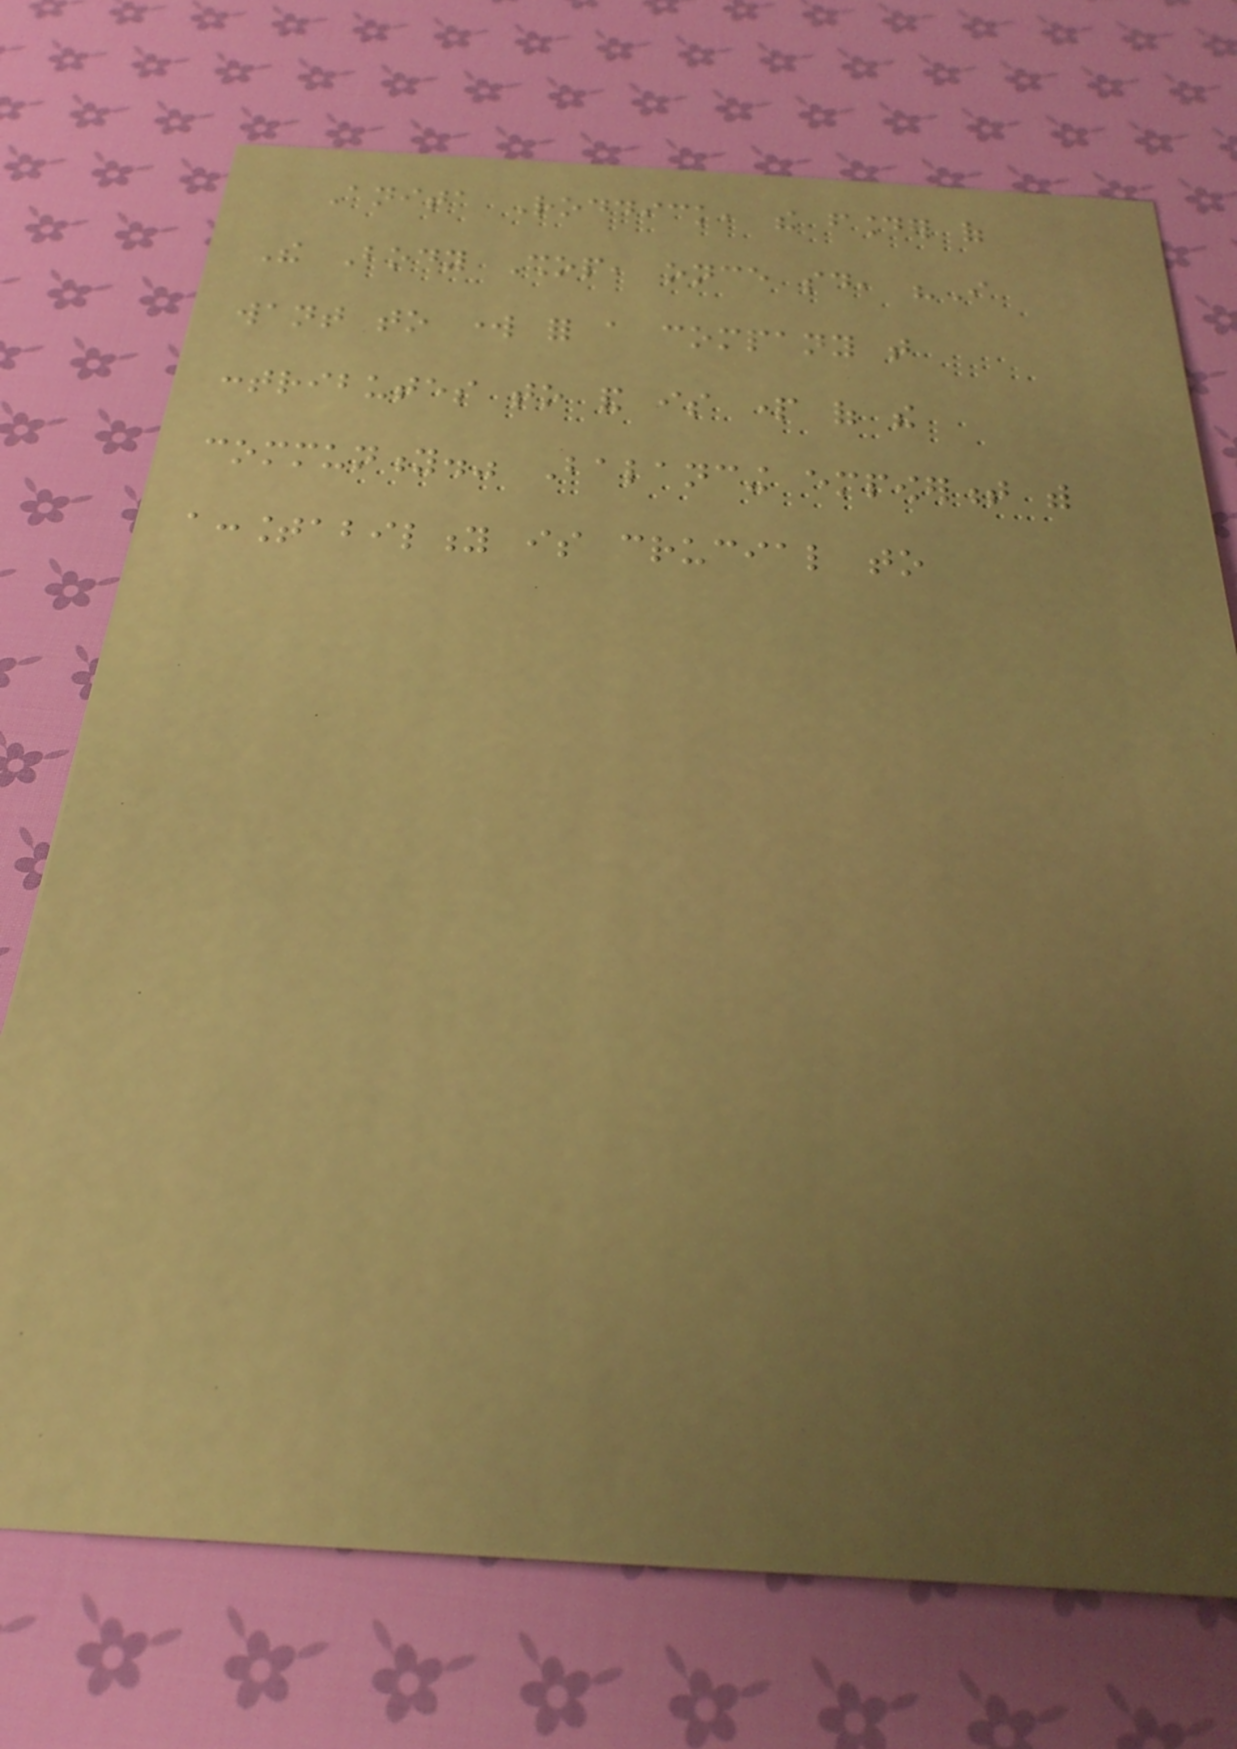Anita Roddick, the founder of
The Body Shop, once said, "I
want to work for a company that
contributes to and is part of the
community." Balancing empowerment with
accountability is crucial to
